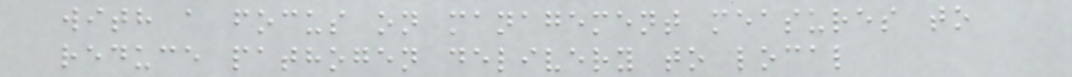with a focus on management measures to
reduce pathogen delivery to local
